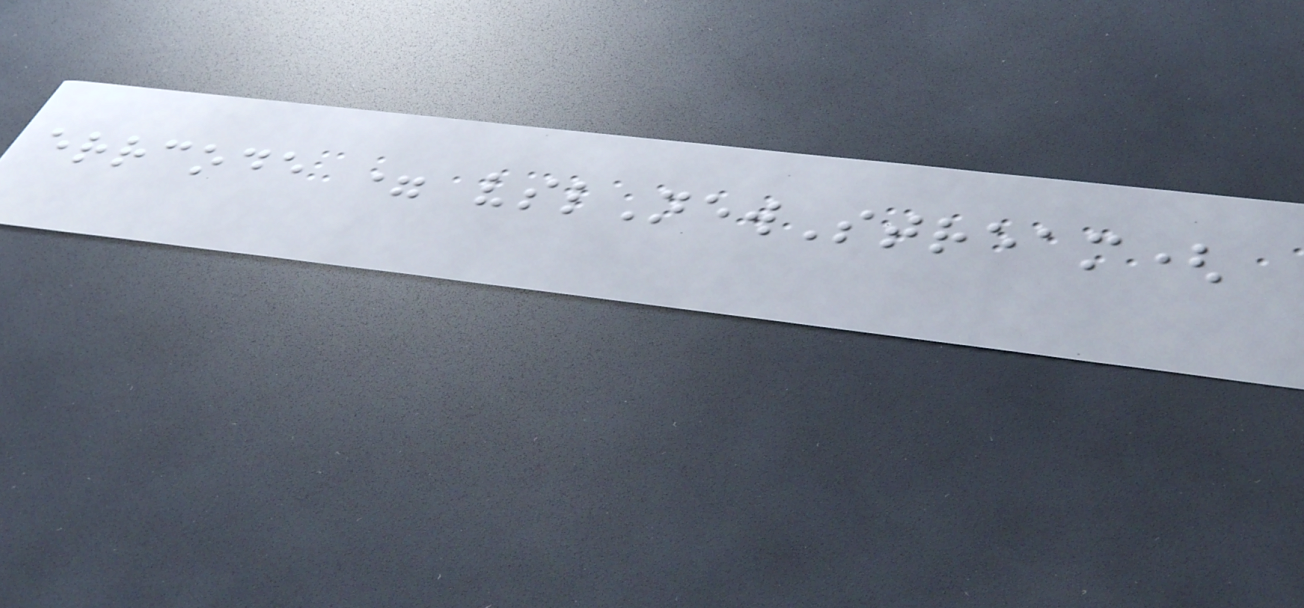errcode = vslNewStream(
